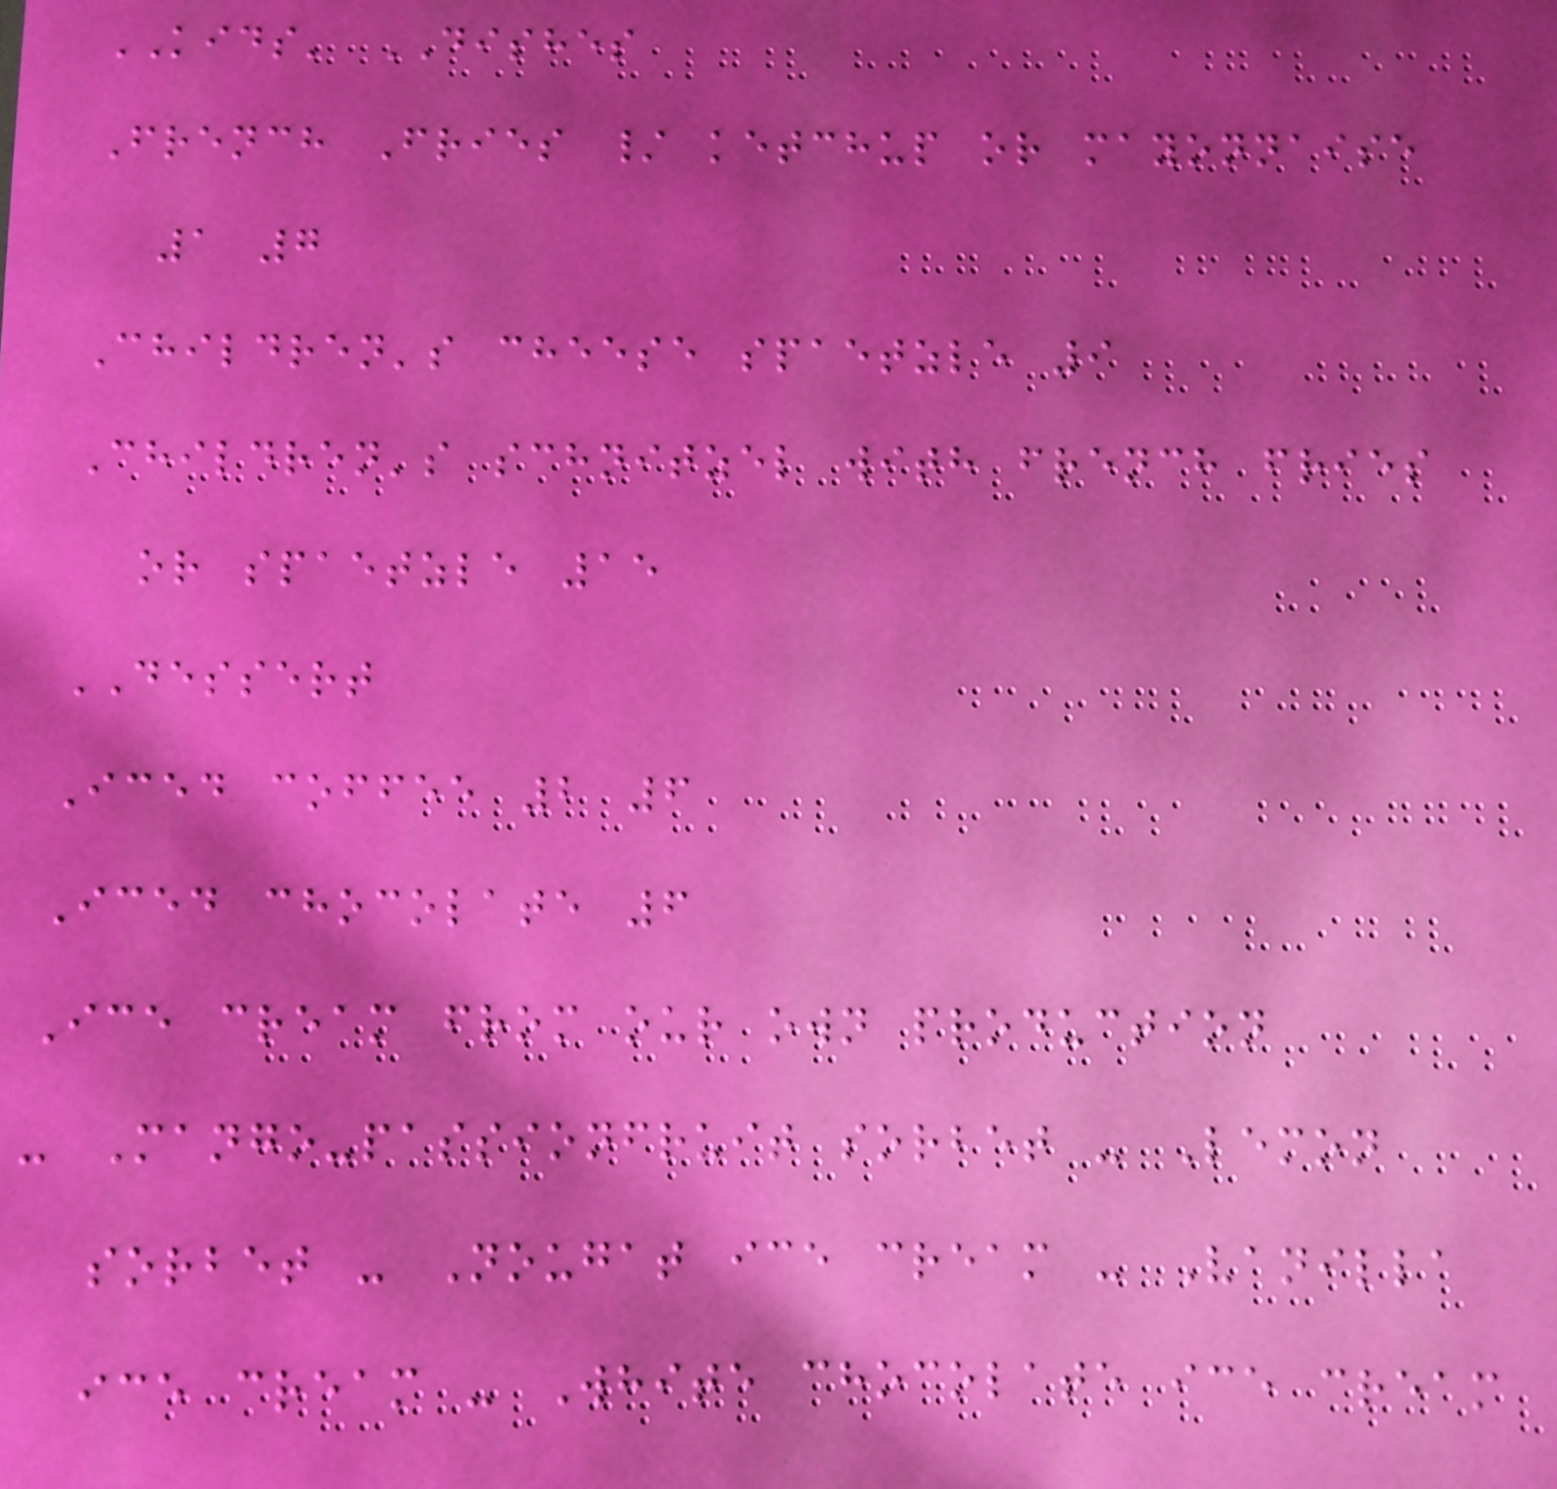KIDS' DISHES
French Fries / ketchup or mayonnaise
1 7
Children's cheese spaetzle 9
Children's schnitzel with french fries
or spaetzle 15
DESSERT
Iced coffee 2 6
Iced chocolate 6
Ice cream from our own production
- Mango-passionfruit sorbet - Lemon
sorbet - Nougat ice cream - Vanilla
ice cream - White chocolate ice cream
